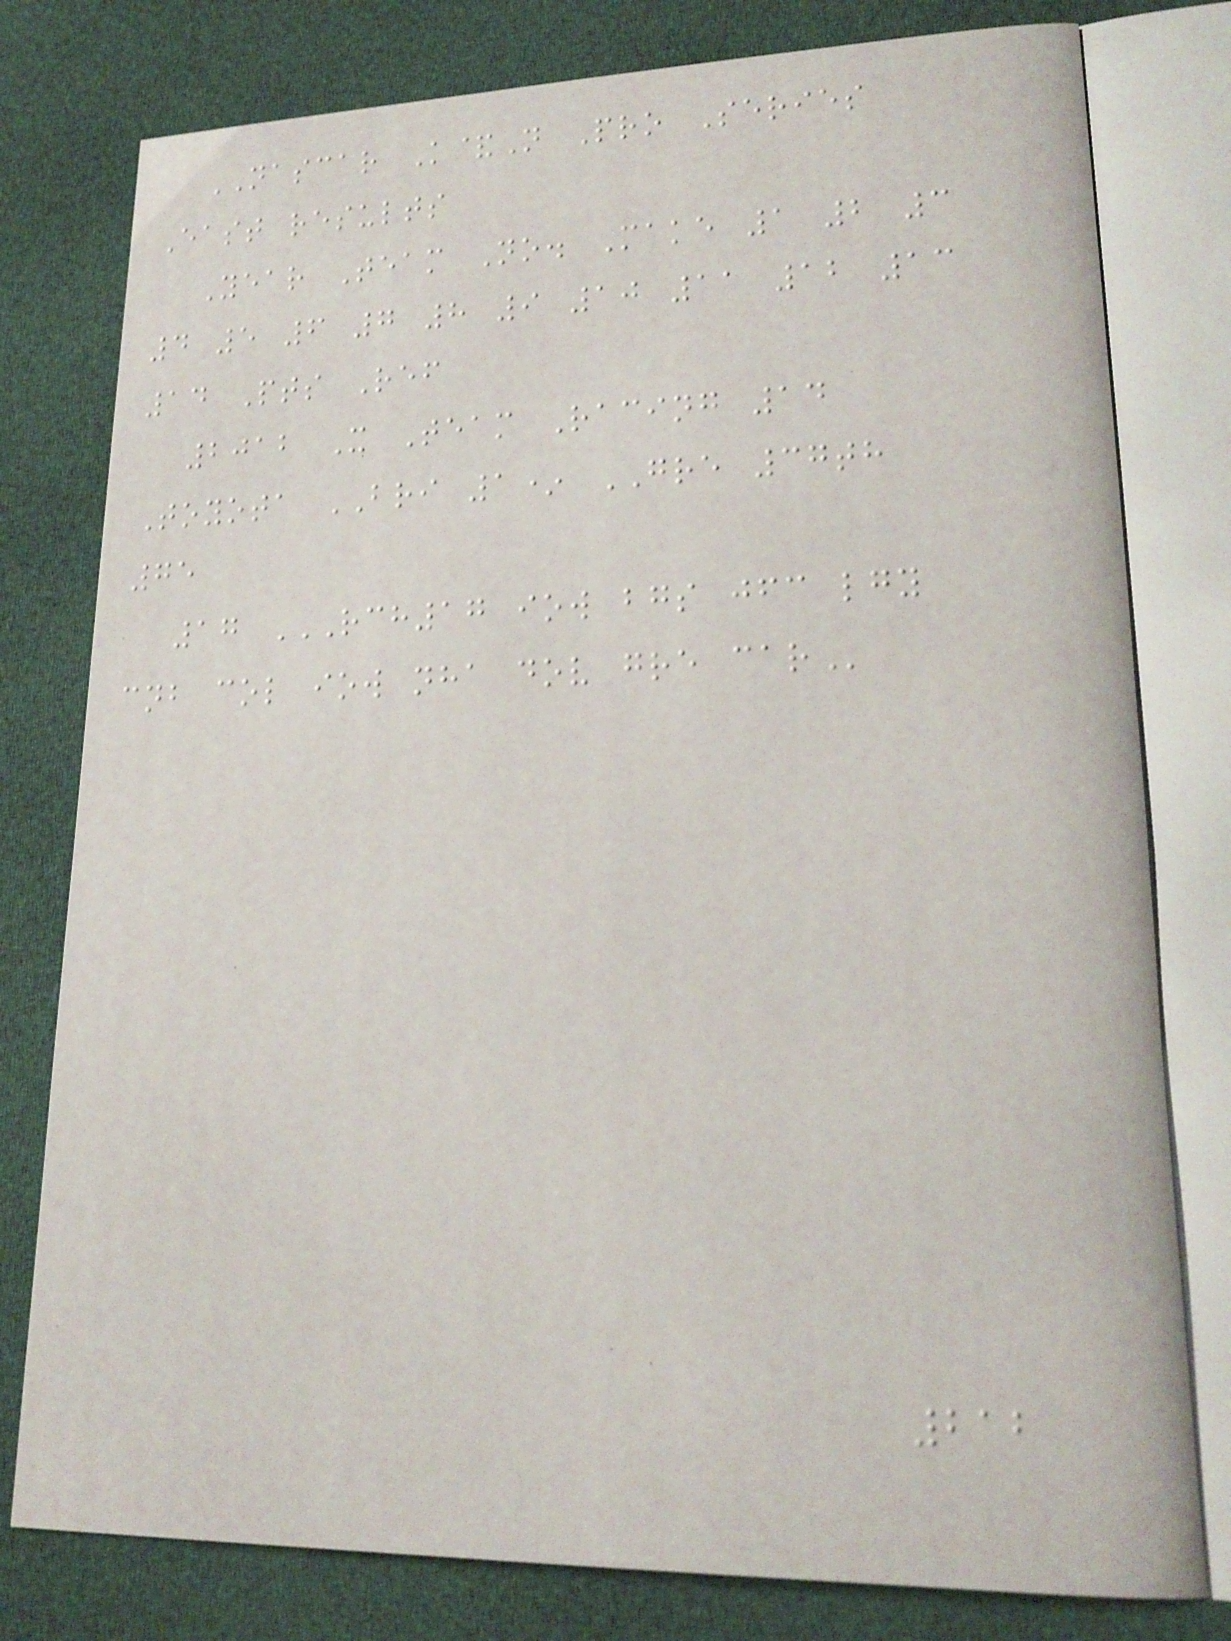NASCAR K&N Pro Series
East results
Year Team No. Make 1 2 3
4 5 6 7 8 9 10 11 12 13
14 Pts Ref
2012 X Team Racing 14
Toyota BRI 1* GRE 37th
75
17 RCH17 IOW BGS JFC LGY
CNB COL IOW NHA DOV GRE CAR
212
